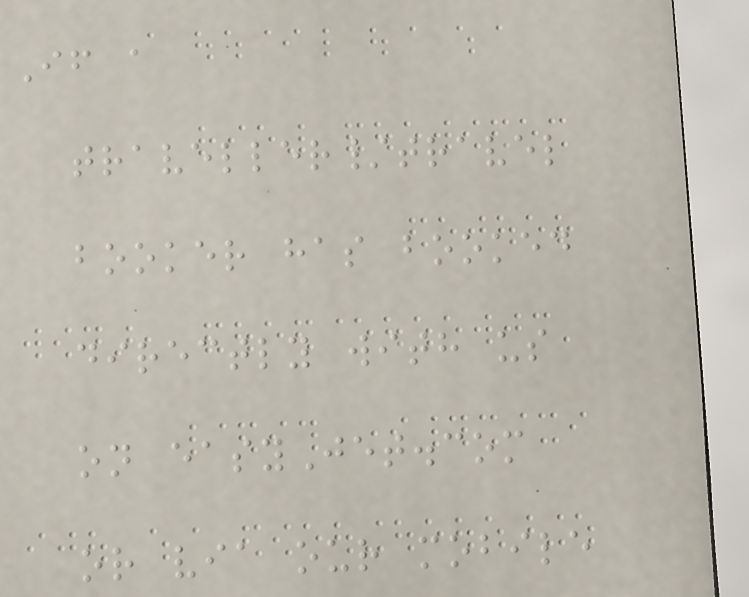If a
traveller/travel
booker has booked
directly with us
on easyJet.com
or via our mobile
